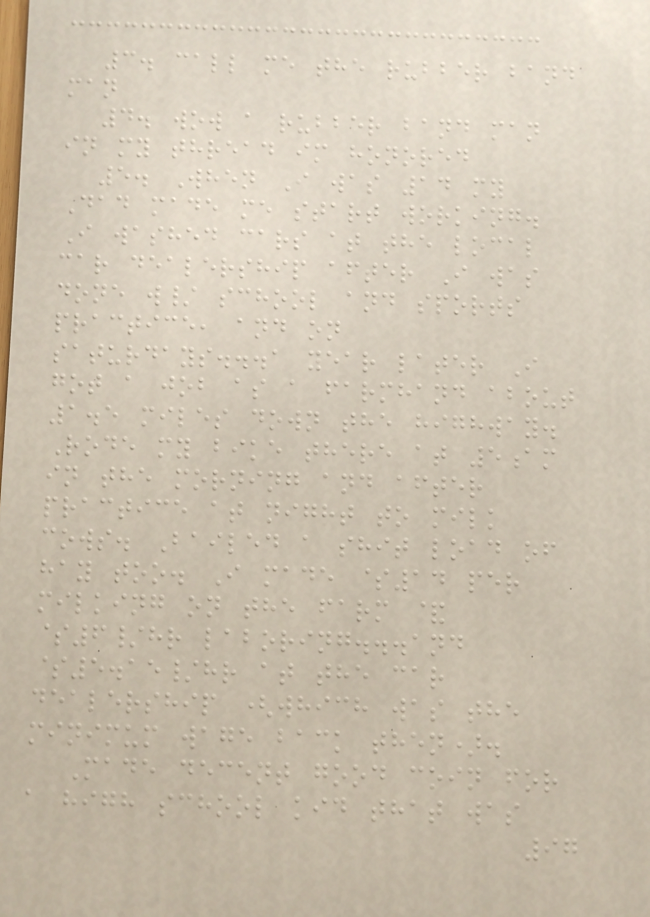3. call me the rubber band
man
4. wow a rubber band man
in my thread im honored
5. When I was 14 my
Dad made me start working.
I washed cars at the local
car dealership after I was
done w/ school and sports
practice, and on
saturdays...a year later I
got a job as a farmhand about
1.5 miles down the highway.
Rode my bike there at 5am
in the morning and after
practice at night to milk
cows. Bailed a shit load of
hay too. I made $14 per
milking on the farm &
$6/hr laboring...and
$5.15/hr at the car
dealership (which was the
minimum wage back then).
Made decent good coin for
a high school kid that was
97
